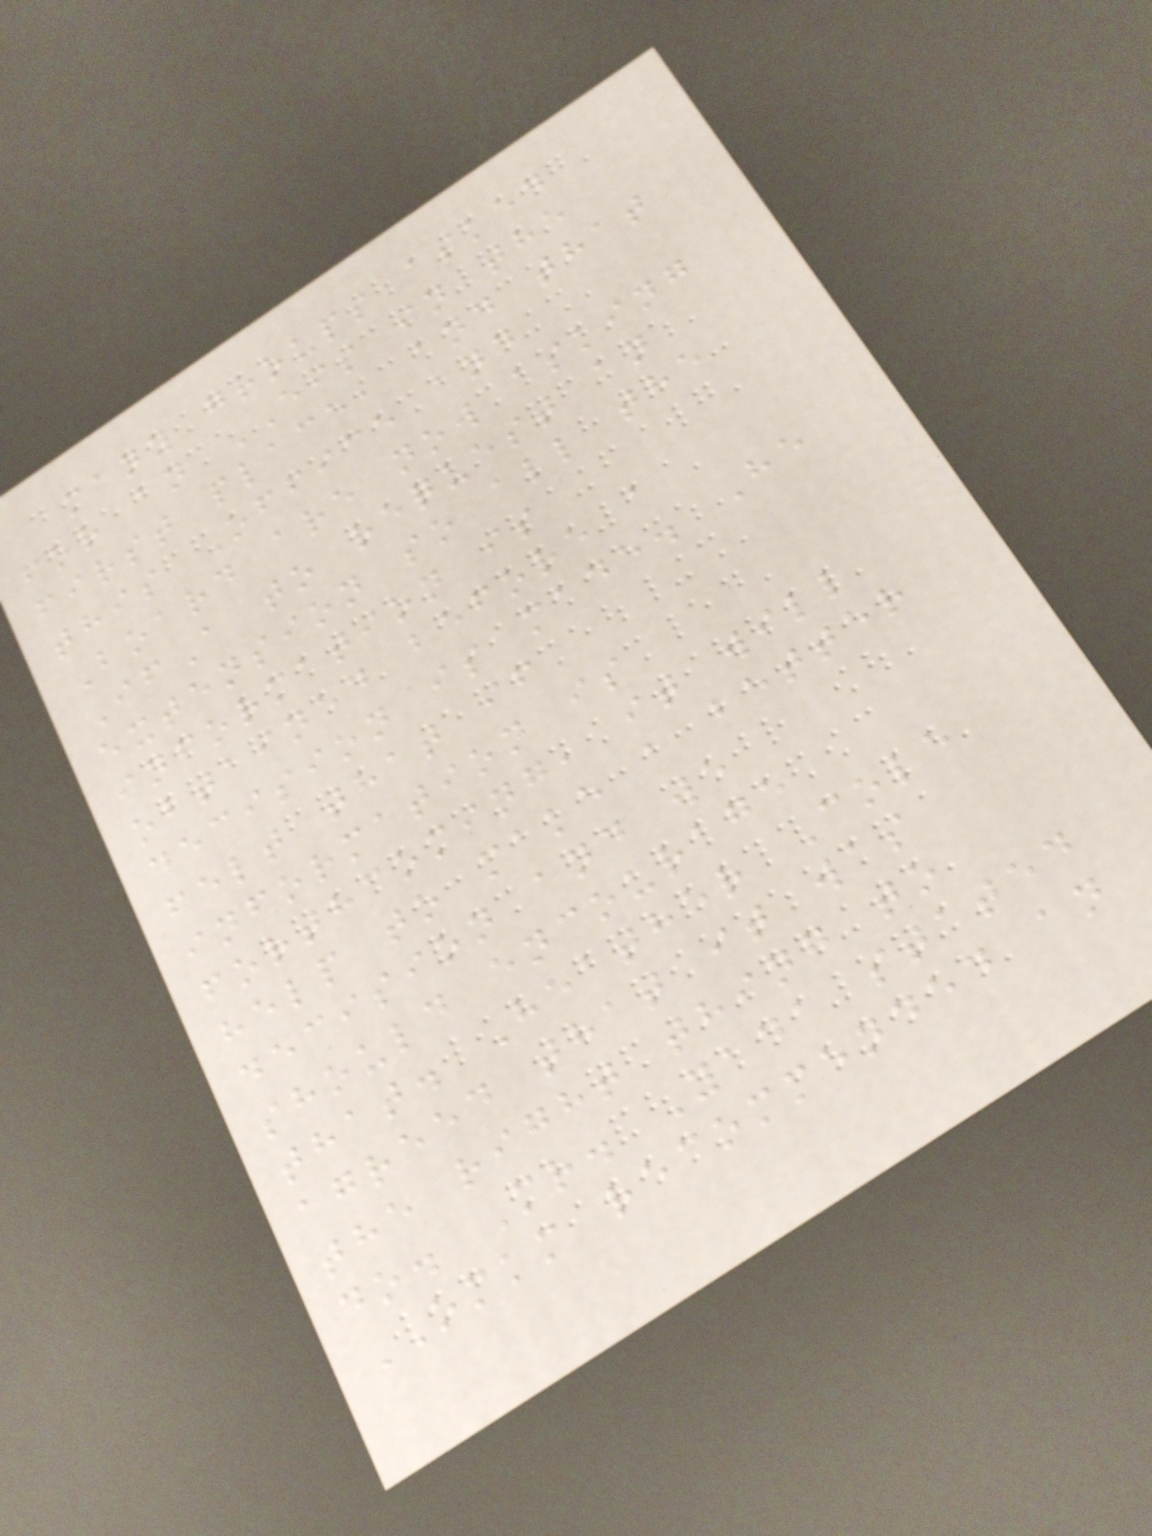many groups asked
for an EIS in the
first place, and that
this Office and
Board are now asking
IfA to request an
extension so all the
information is
obtained before a
decision is made. He
felt that if
information is
forthcoming, it will
help to make a better
decision and we
should encourage
that. Heather Cole
agreed that it was
the right thing to
do. Mr. Yada stated
OMKM recommended an
